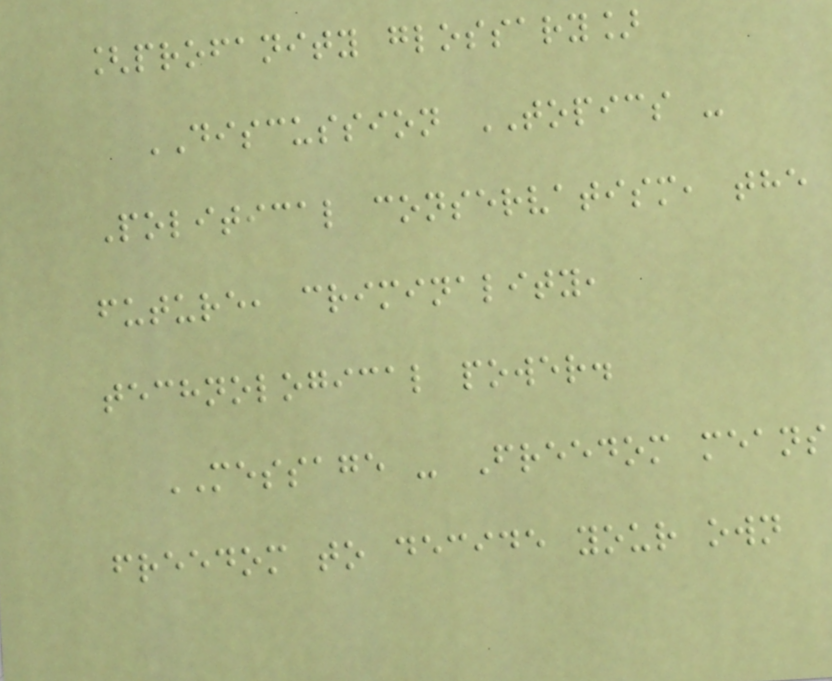[profanity glossary]
DISCUSSION TOPICS -
Political conservatism, the
future, criminality,
technological power.
MESSAGE - Freedom means
freedom to decide your own
